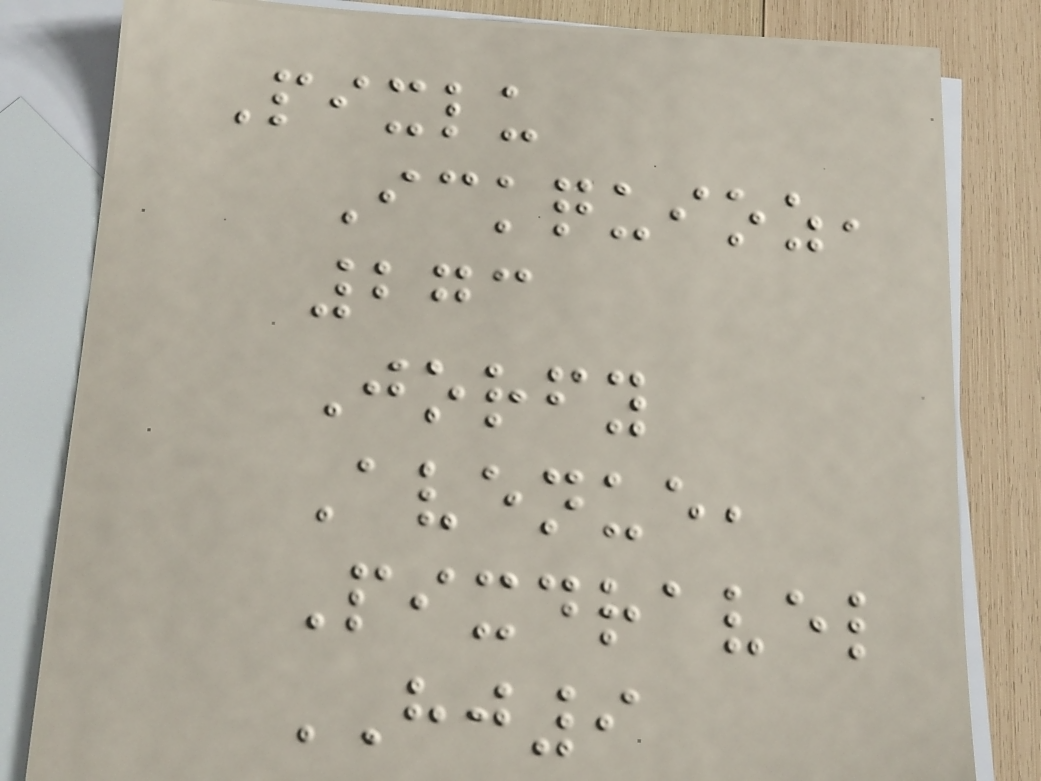Pixlu
Ickquioz,
273
Jorfy
Avenue,
Pixdravel
HJ9
